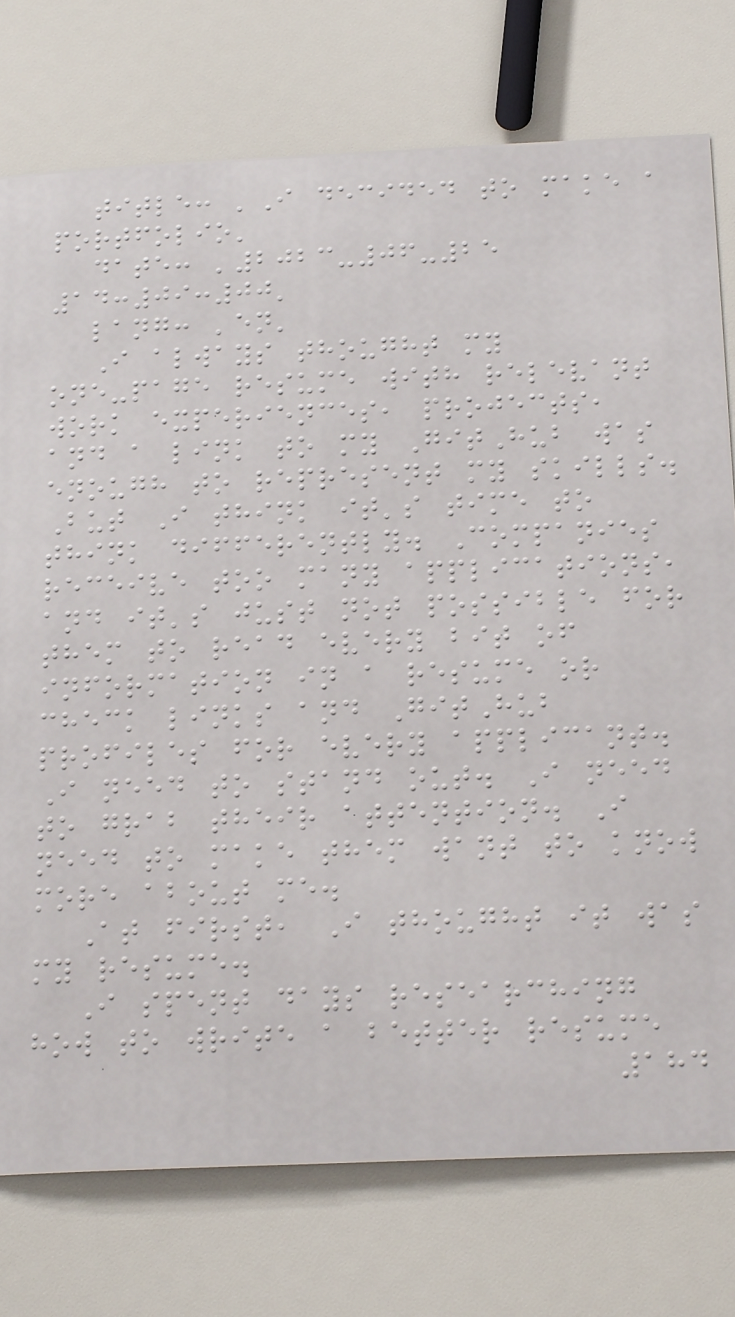title: 'I decided to make a
portfolio'
date: '2023-06-25
14:09:00'
lang: 'en'
I always thought my
one-page resume with relevant
work experiences, projects,
and a link to my GitHub was
enough to represent my skills.
But I think it's time to
think differently. Companies
receive too many applications,
and it's just not possible for
them to read every bit of
information in a resume or
check links and GitHub
profiles for every applicant.
I need to stand out. I need
to grab their attention. I
need to make them want to know
more about me.
At first, I thought it was
my resume.
I spent days researching
how to write a better resume
184
